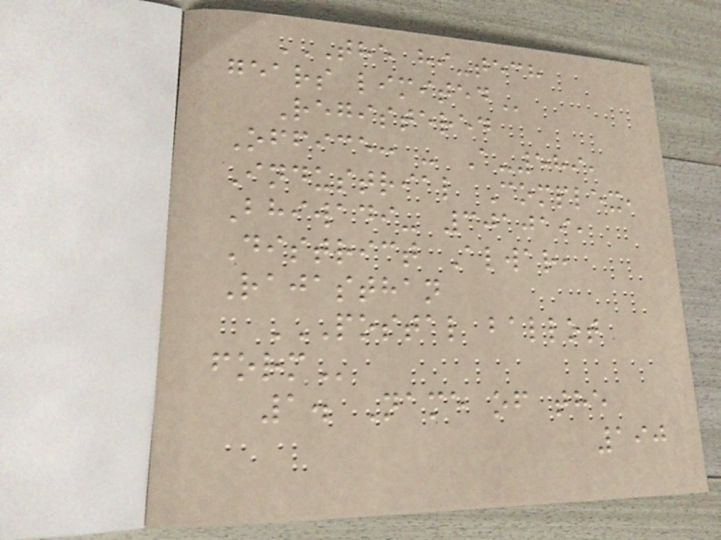THE HI-TECH
GEARS LIMITED
Registered
Office: - A-589,
Industrial Complex,
Bhiwadi- 301019,
District Alwar,
Rajasthan
POSTAL BALLOT
FORM
1. Name of the
190
